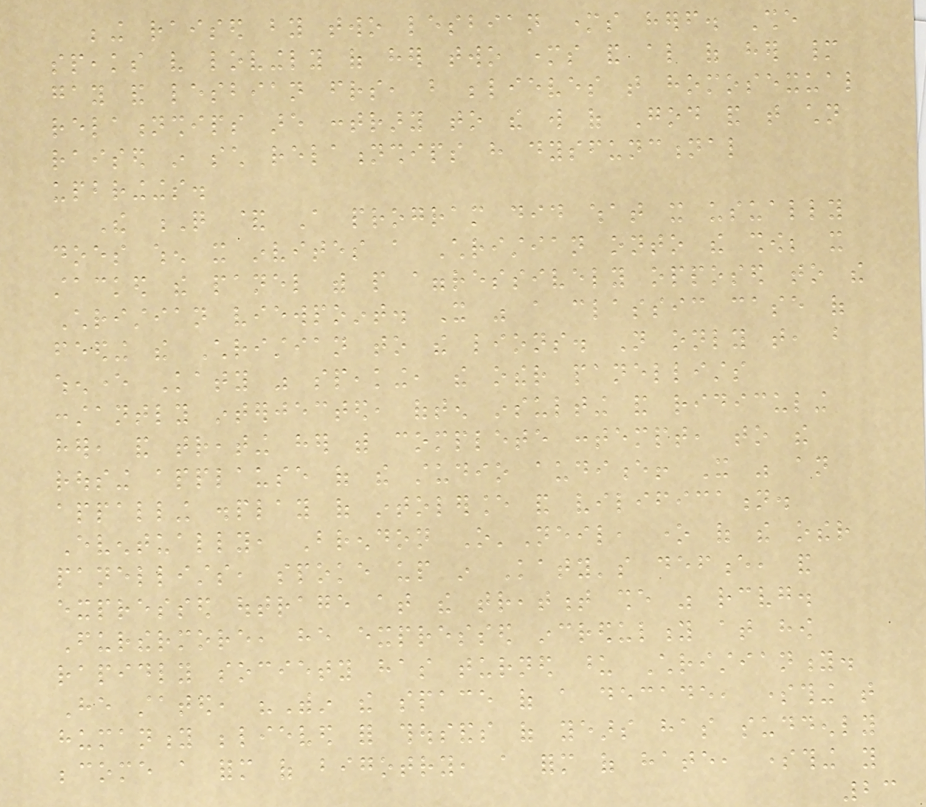being raised by two lesbian mothers herself. She
speaks very lovingly of her two mothers and also of her many
gay and lesbian friends, but believes that homosexual
relationships are contrary to the will of God and that children
raised in such relationships have dysfunctional
upbringings.
The Q & A program did what it usually
does when it invites a Christian onto the show; it
stacked the panel with people aggressively opposed to the
Christian viewpoint. It was a classic case of
feeding the Christian to the lions. Not only that, but
whenever Katy was speaking, the other panellists
constantly interjected, often insulting and ridiculing
her, and treating her with complete contempt, to the
rousing applause of the studio audience! It was an
appalling display of intolerance and vilification.
Eventually, Brendon O'Neil, one of the other
panellists, spoke up in Katy's defence, and
expressed outrage at the treatment she was receiving.
Furthermore, he expressed incredulity at how
rapidly society has turned upon Christianity.
He stated, "Within the space of a decade, something that
humanity believed for thousands of years has suddenly
become a form of bigotry, a form of hate, something you
23
